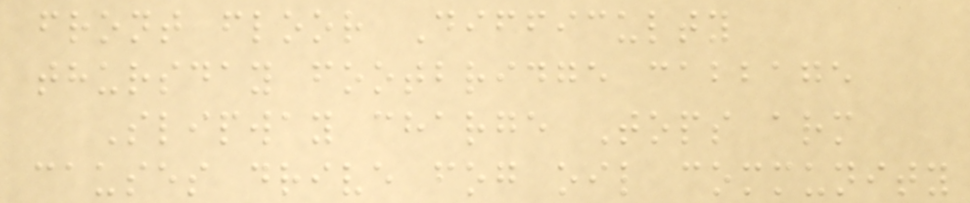front floor Difficulty
thursday footbridge cabbage
Slipway charge Tops arm
causes drive fog oil community
